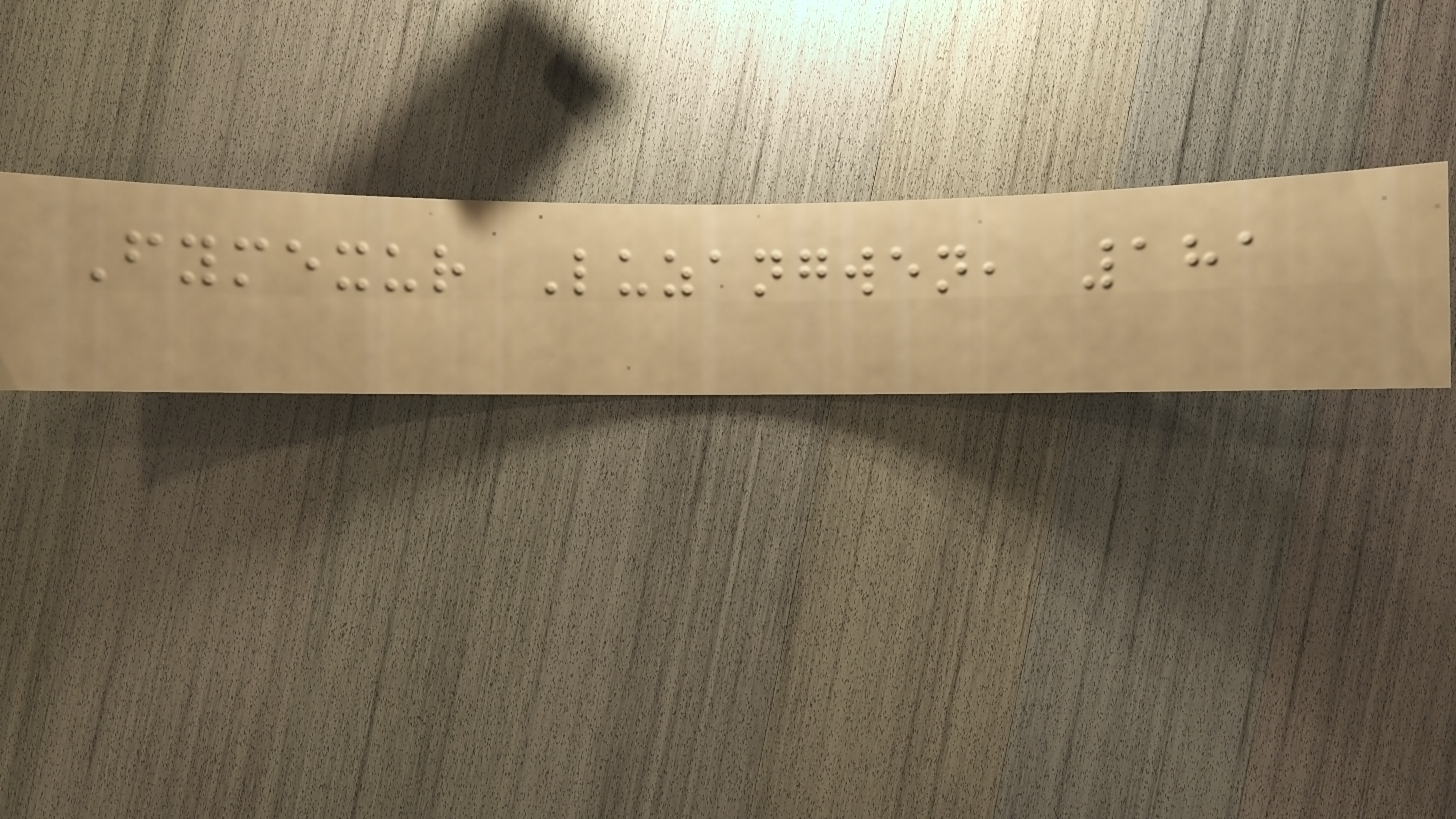Fymexur Luzangwen, 181
